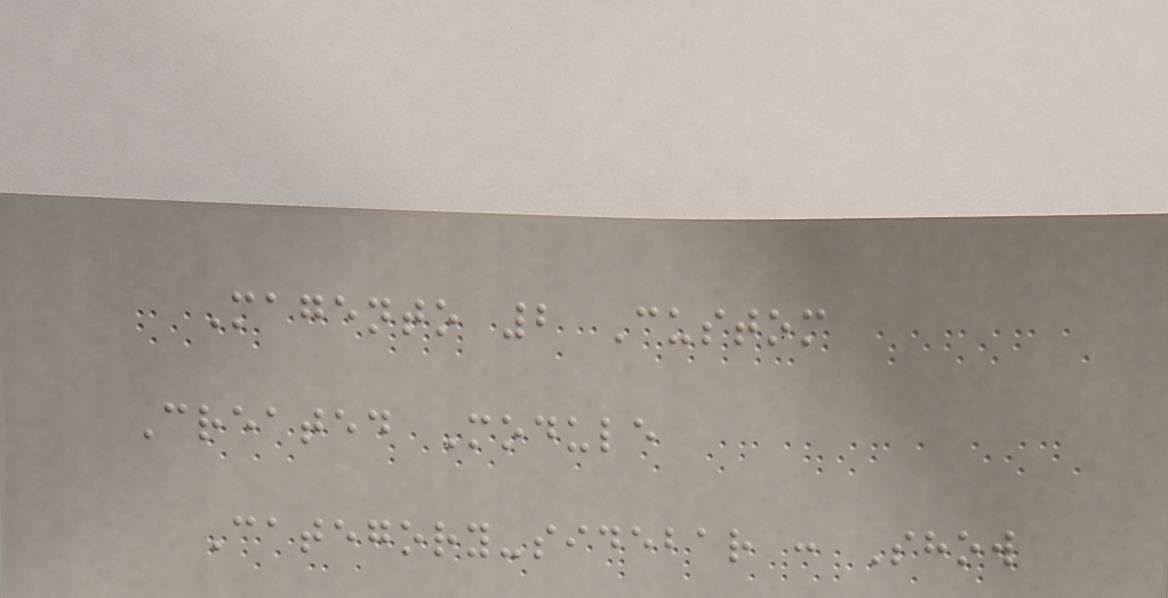Magento 2 Custom
Created Module
Category-sidebar : Show
